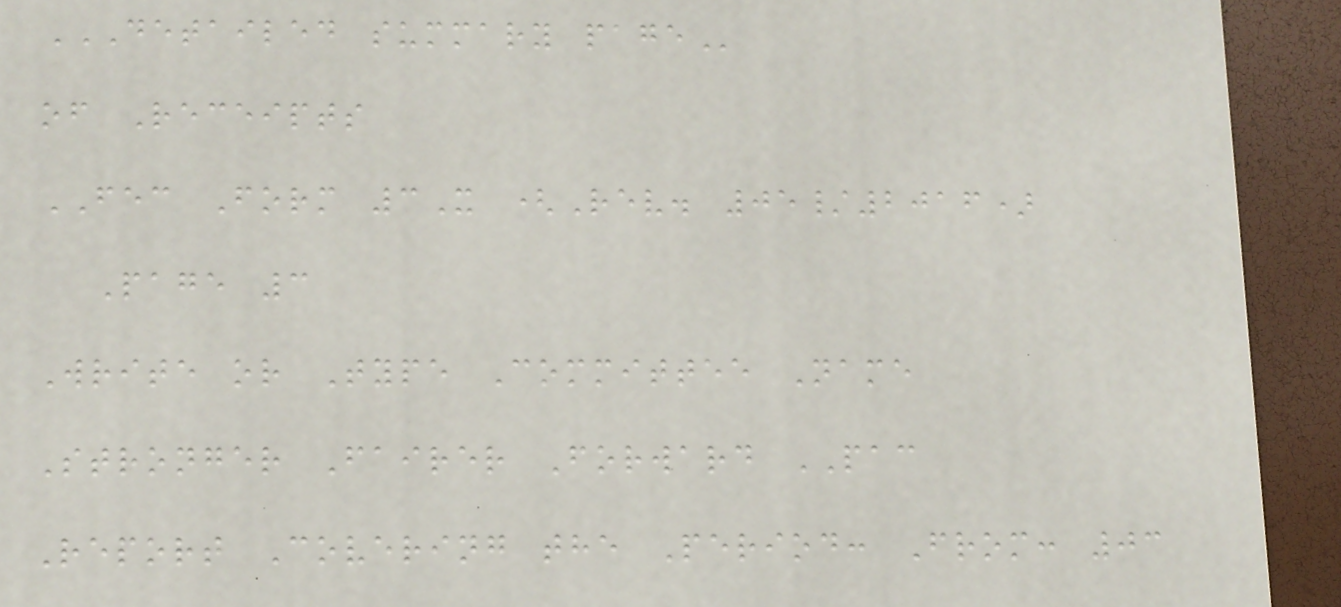DETAILED SUMMARY PAGE
of Receipts
FEC Form 3X (Rev. 05/2016)
Page 3
Write or Type Committee Name
Stronger Fairer Forward PAC
Report Covering the Period: From: 03
